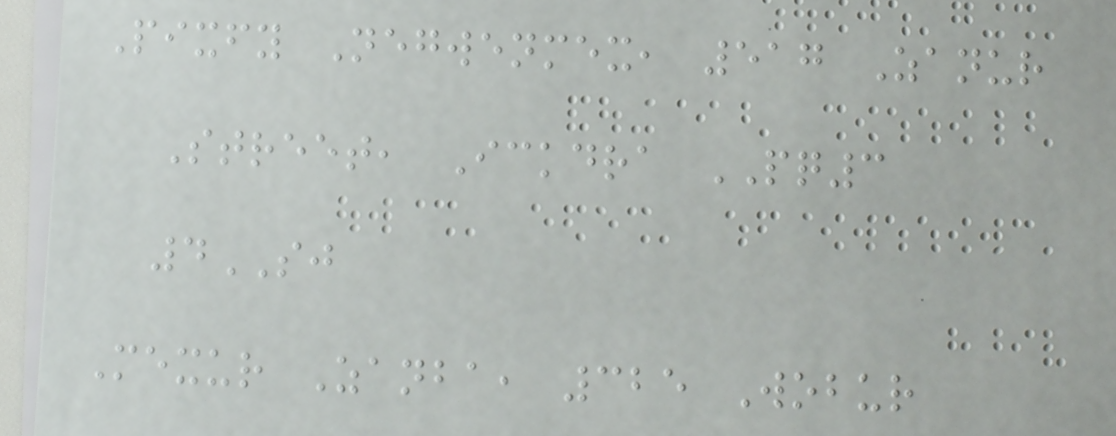Pixfy Negwenmex, 517 Zanur
Street, Ickdra PQ3
4SJ
Mexur Zanba, 325 Wobur
